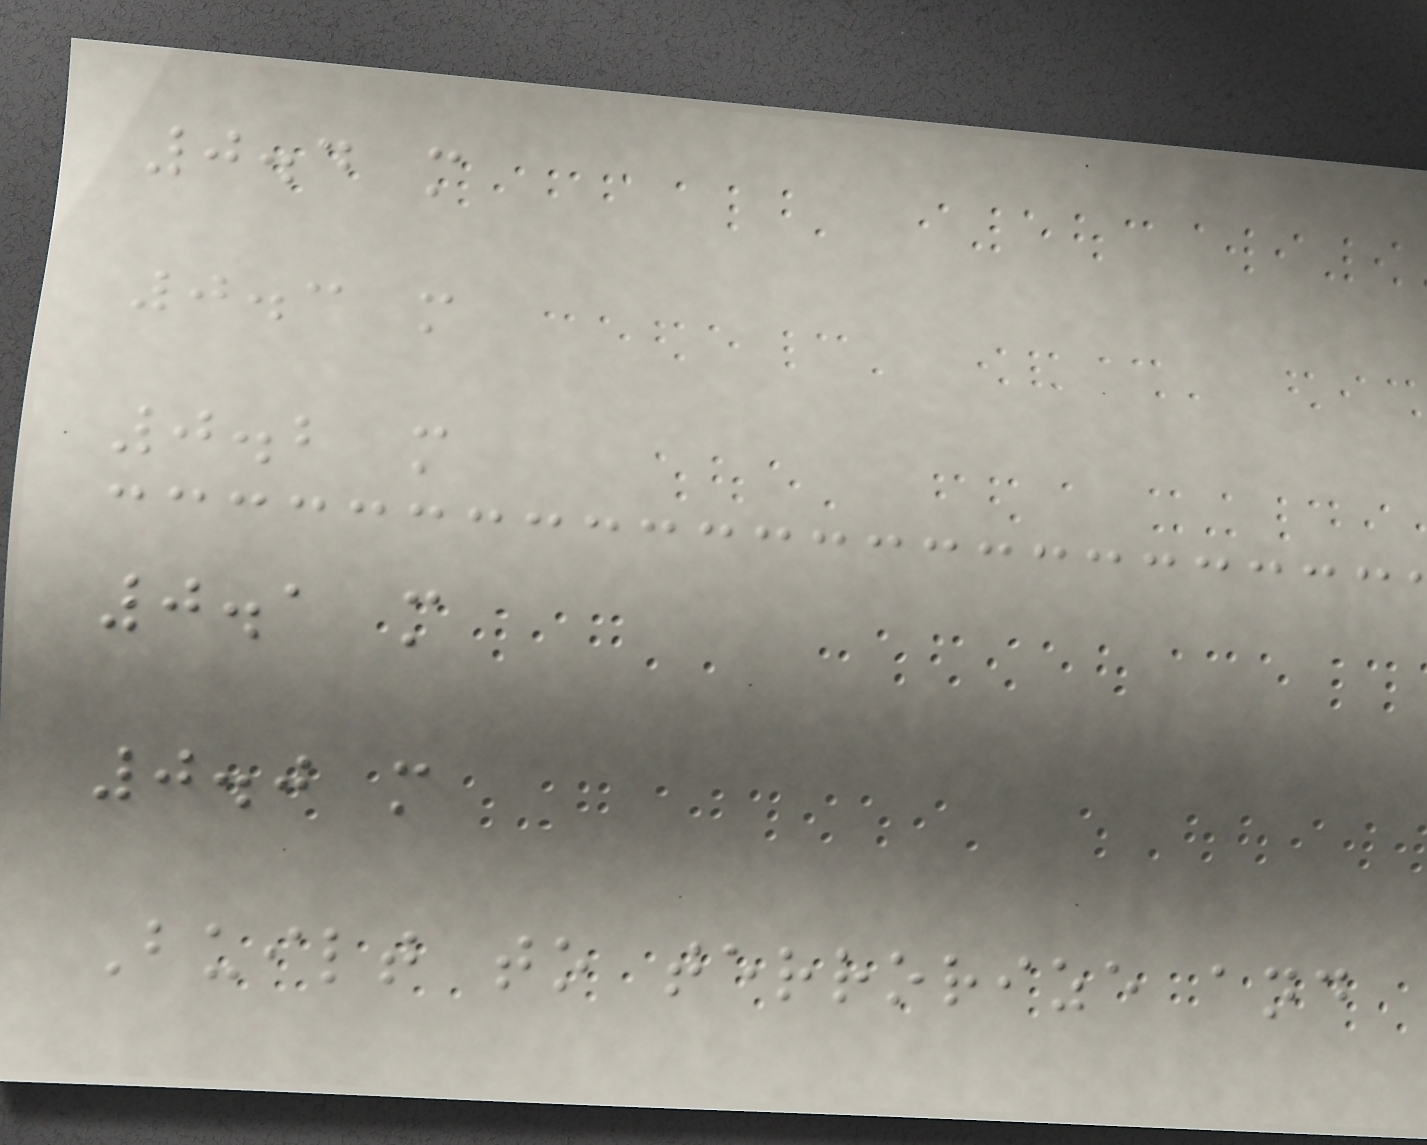0.4 m
0.3 m
0.2 m
0.1 m
0.0 m
Built to terrorize and
